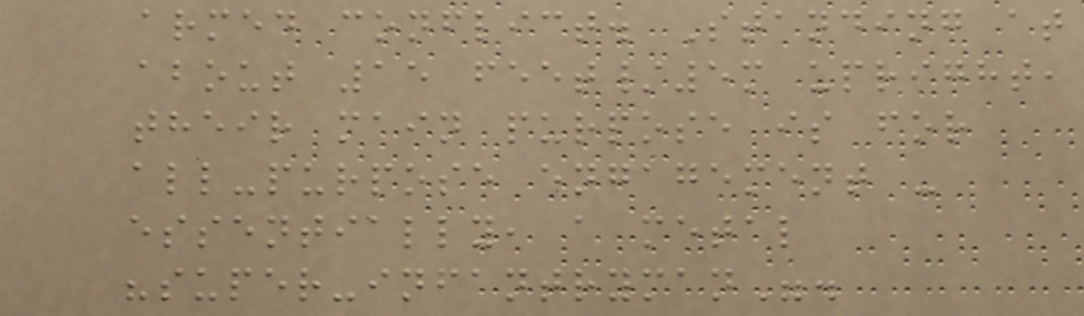armed conflict. Standing at
about 15 feet/5m upright,
their main purpose is for
all-purpose engagement -
essentially, a metal
"super-infantryman".
